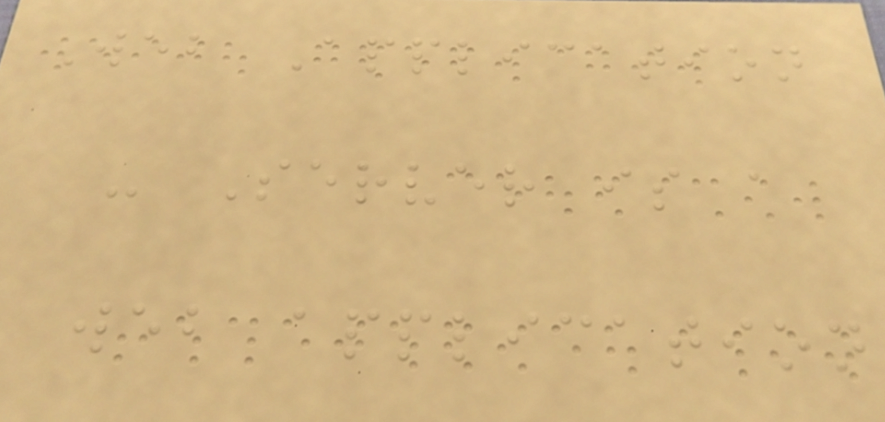Web Application
- Server is a
web application
